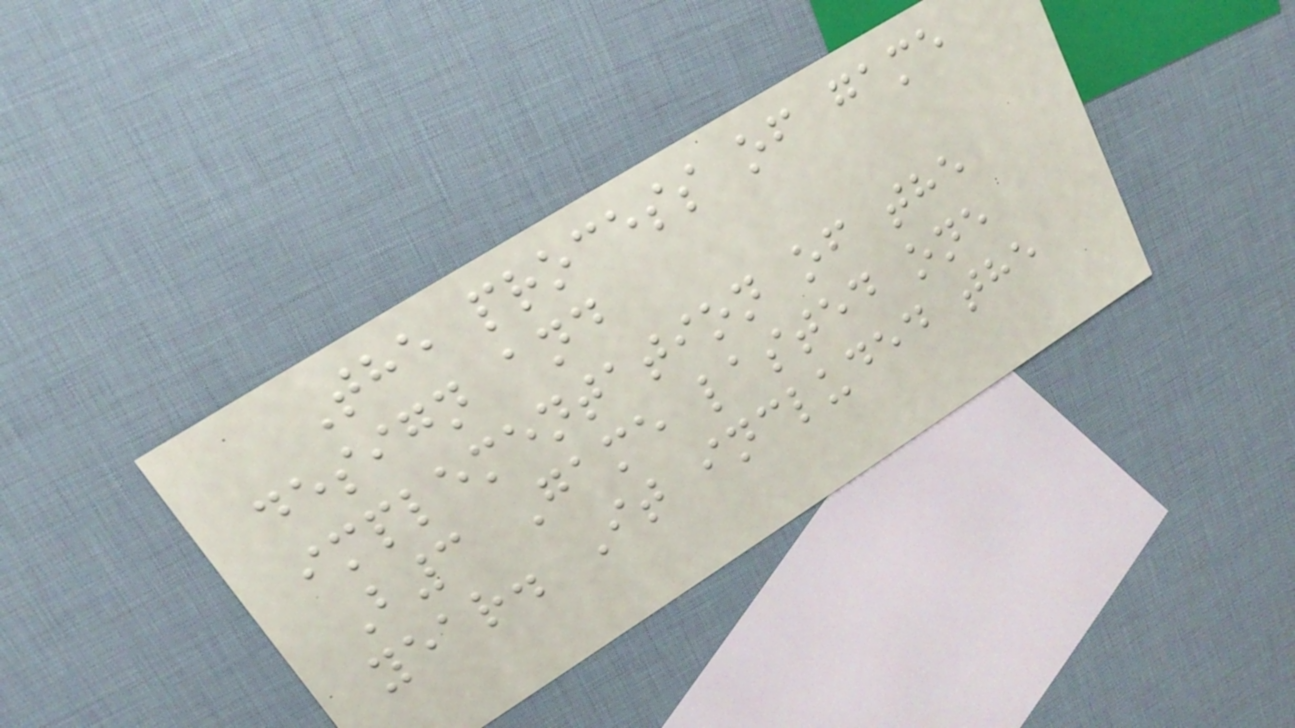The process of game
design and
implementation of the
B3 Game lasted one
year. It included the
